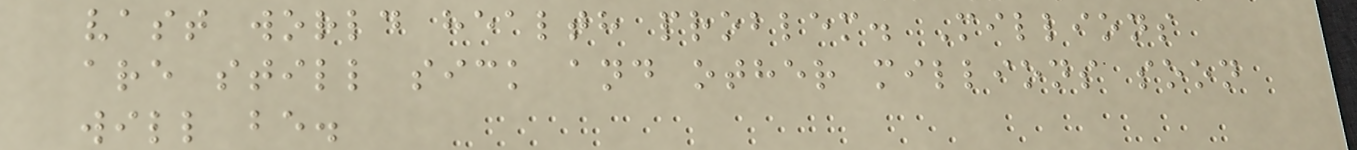vast world health problem. Millions
are still sick and other millions soon
will be.
